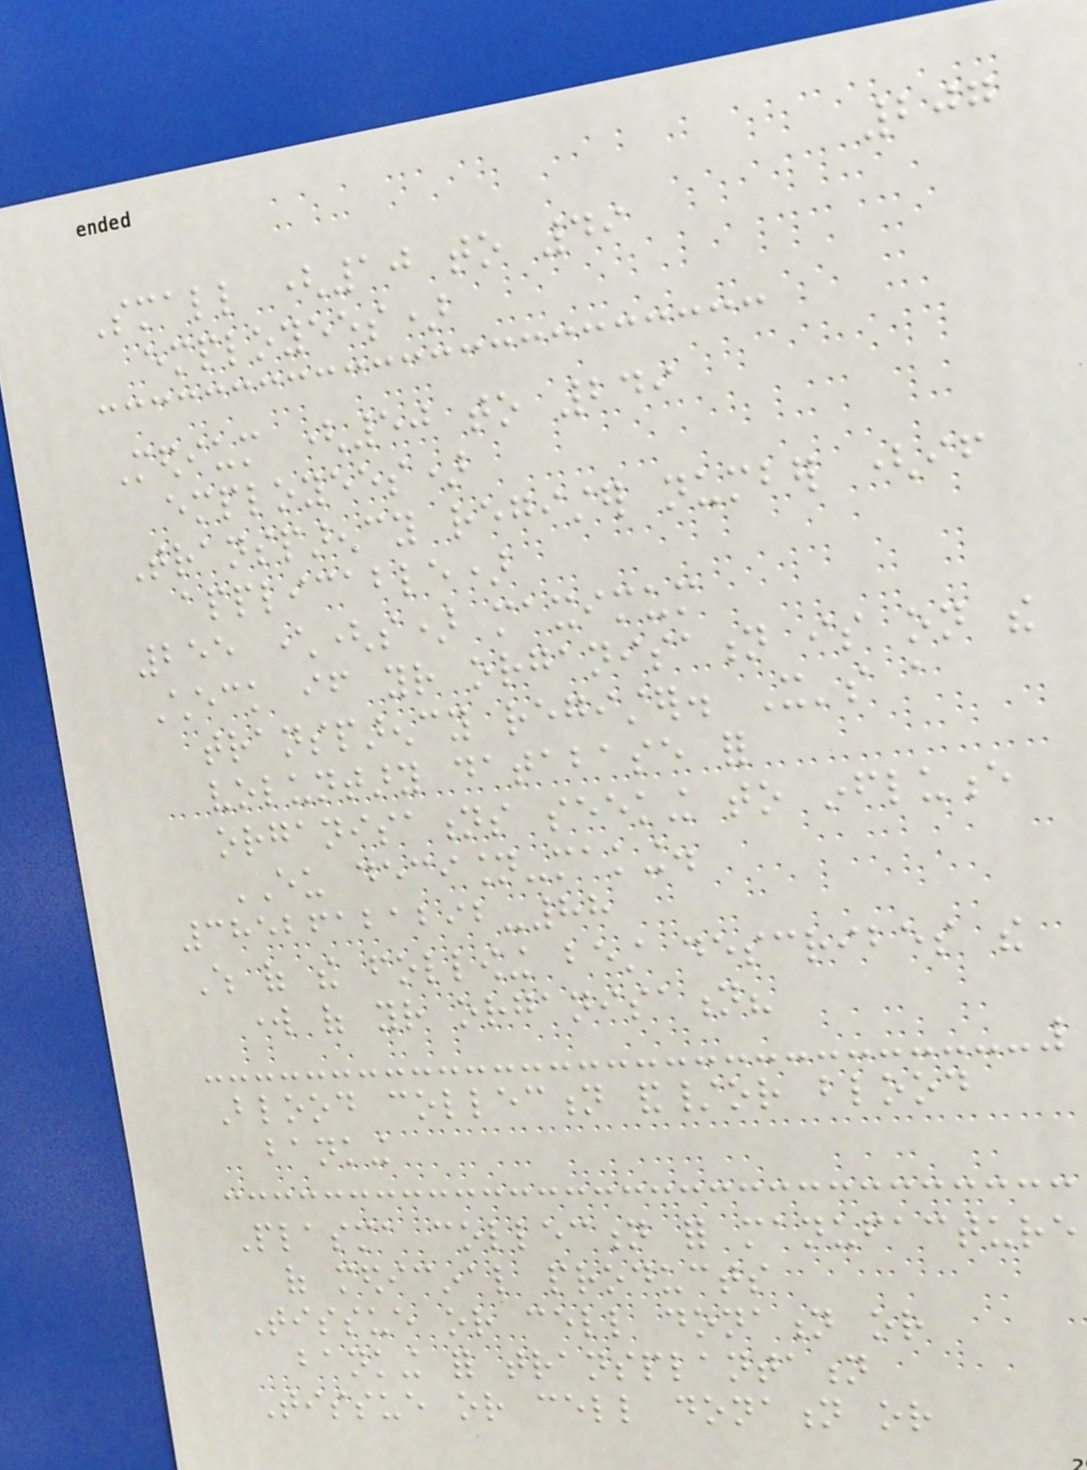207
Small (10 to 49
employees)
Medium (50 to 249
employees)
Transparency register number (if
applicable)
255 character(s) maximum
Check if your organisation is on the
transparency register. It's a
voluntary database for
organisations seeking to influence
EU decision-making.
38526121292-88
Which of the following best describes the
work of your organisation?
Blood collection and/or blood
banking
Plasma collection for manufacture
of medicinal products
Tissue or cell donation or
banking for transplantation
Tissue or cell donation or
